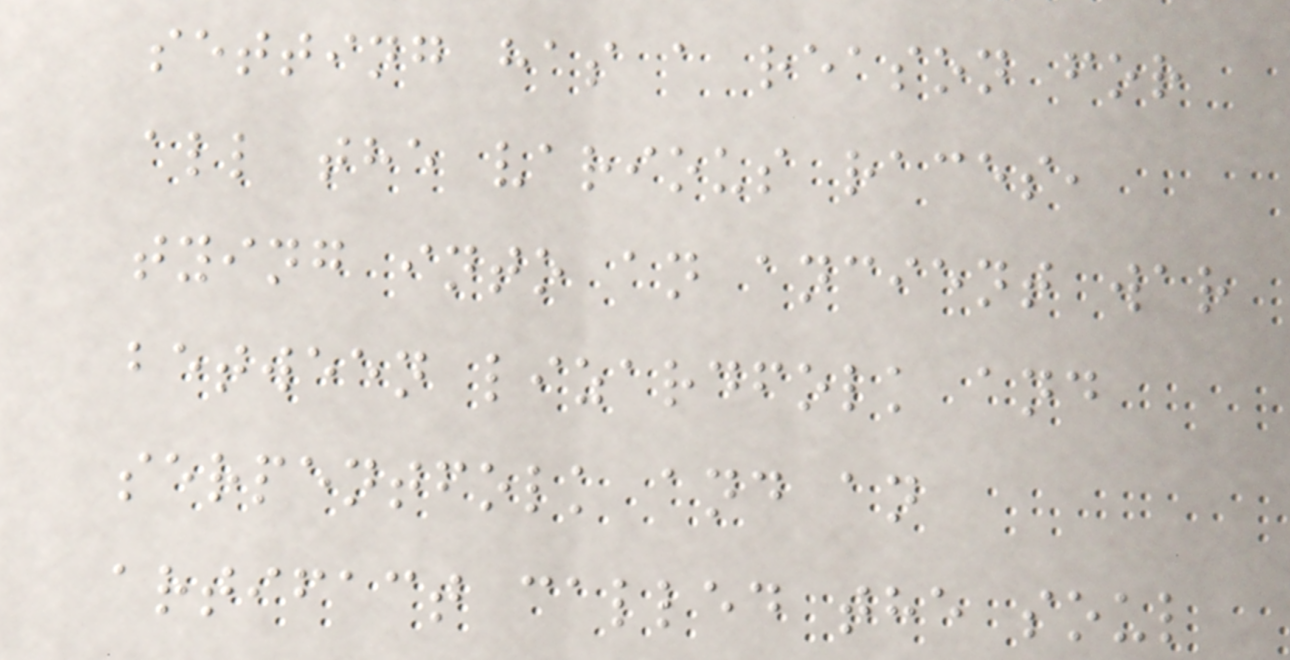setting has a reason for
all the various races,
tying into an ancient war
between lizardfolk and
serpentfolk and an
artifact called the soul
